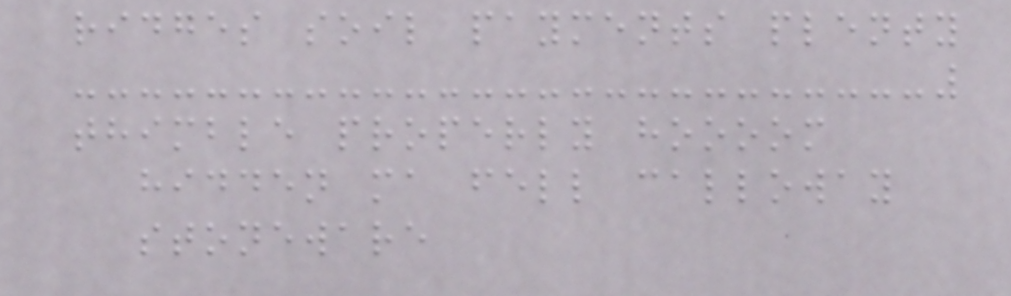ridges soil payments plenty
thimble properly hoooom
hidden ma fell calloway
stoneware
